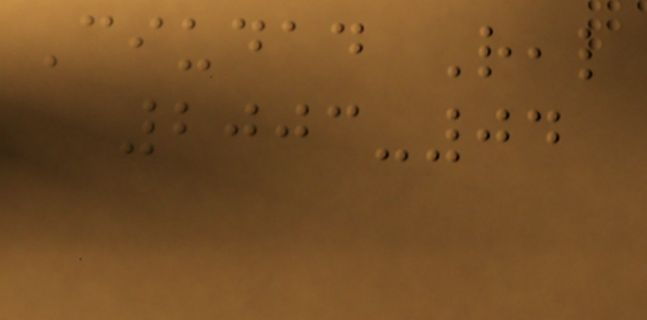Ciudad Real
2003-04
